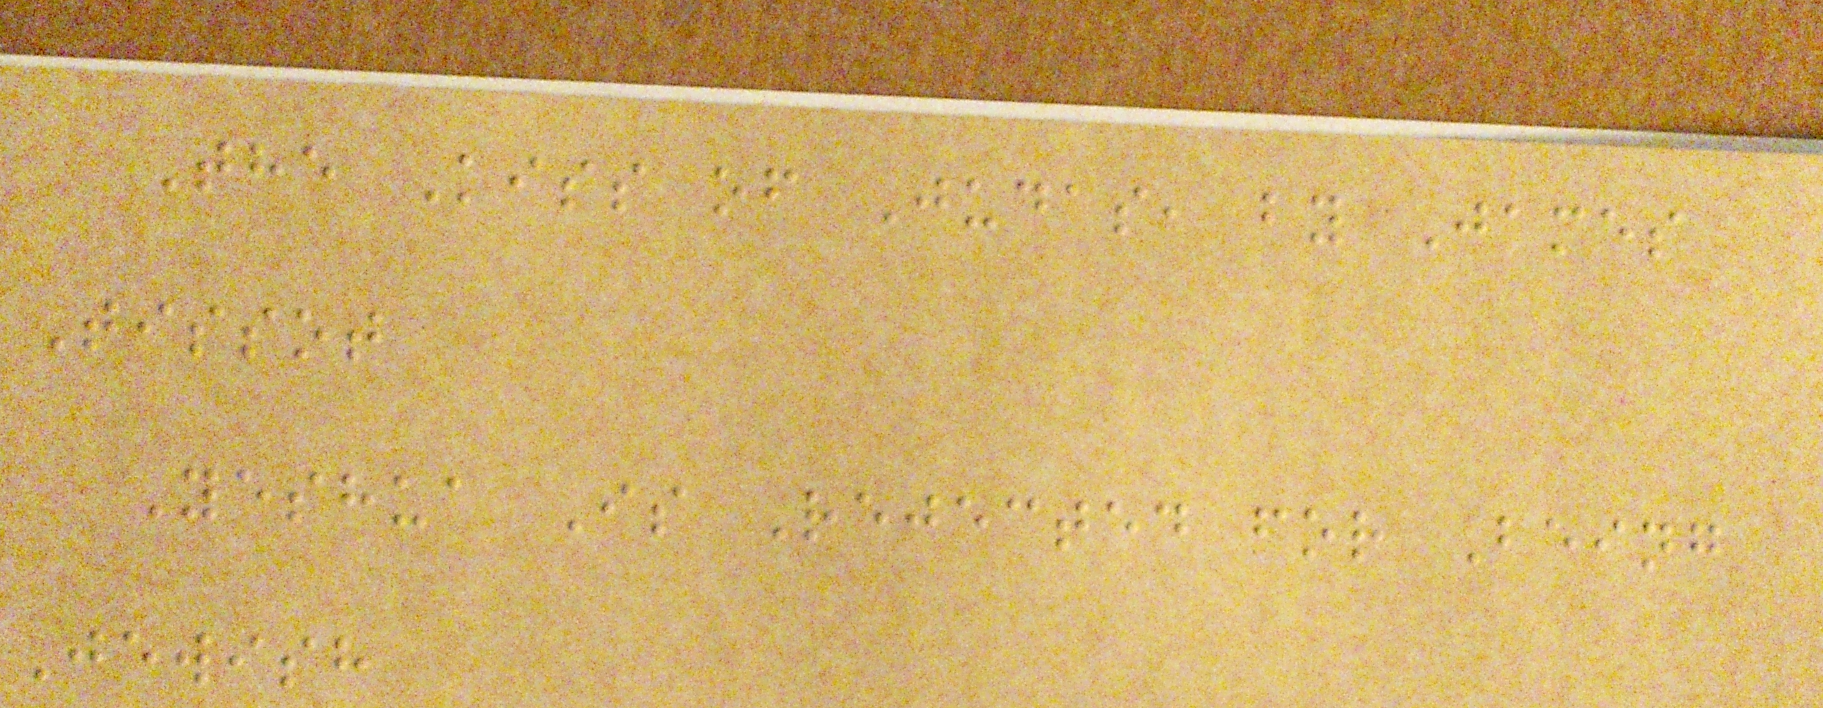The Kiss of Judas, by James
Tissot
Yeshua Is Rejected for Being
Jewish
